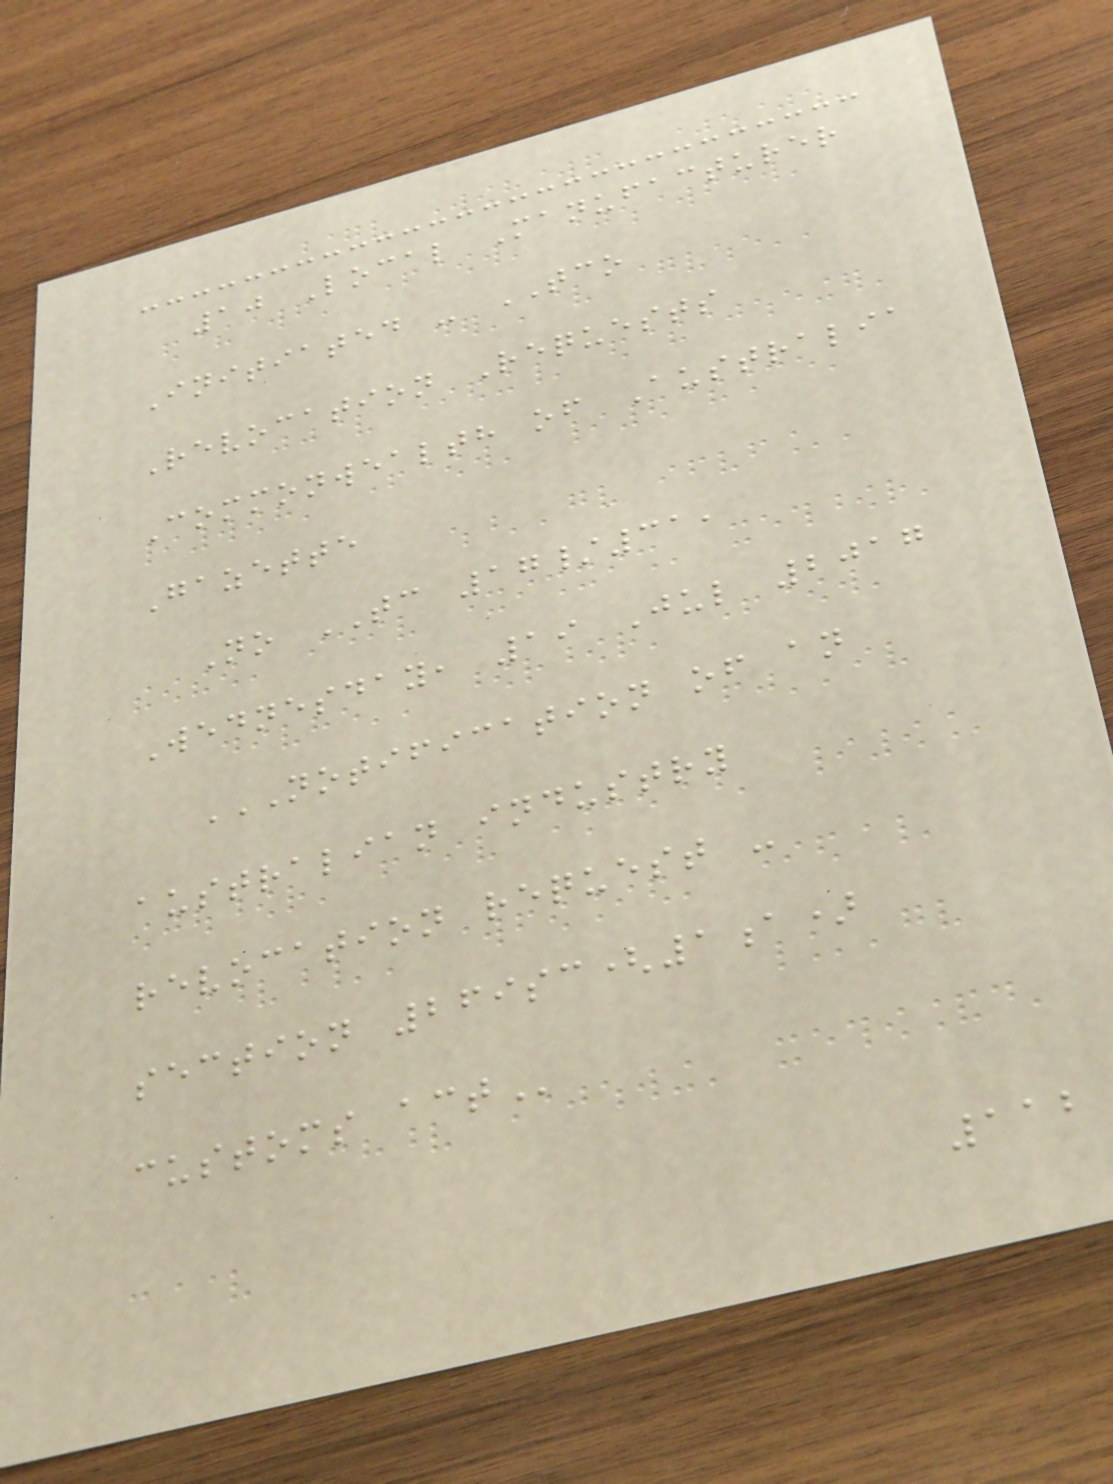10 Local Manufacturer
Initiated - TCO
Revocation Requests
Commonwealth of Australia
Gazette
No TC 17/31,
Wednesday, 19 Jul 2017
NOTIFICATION OF AN
AUSTRALIAN INDUSTRY
REVOCATION REQUEST -
SECTION 269SC(1A)
CUSTOMS ACT
112
